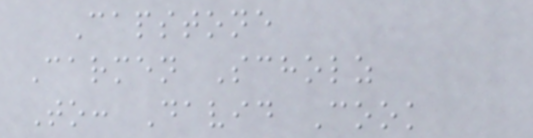Capstone
Carmen Scholz
To: David Cook
